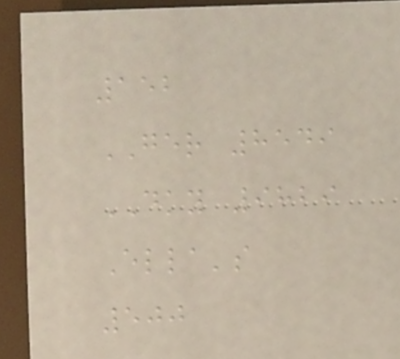152
GER 8549
DKY 9829
Ella's
500
